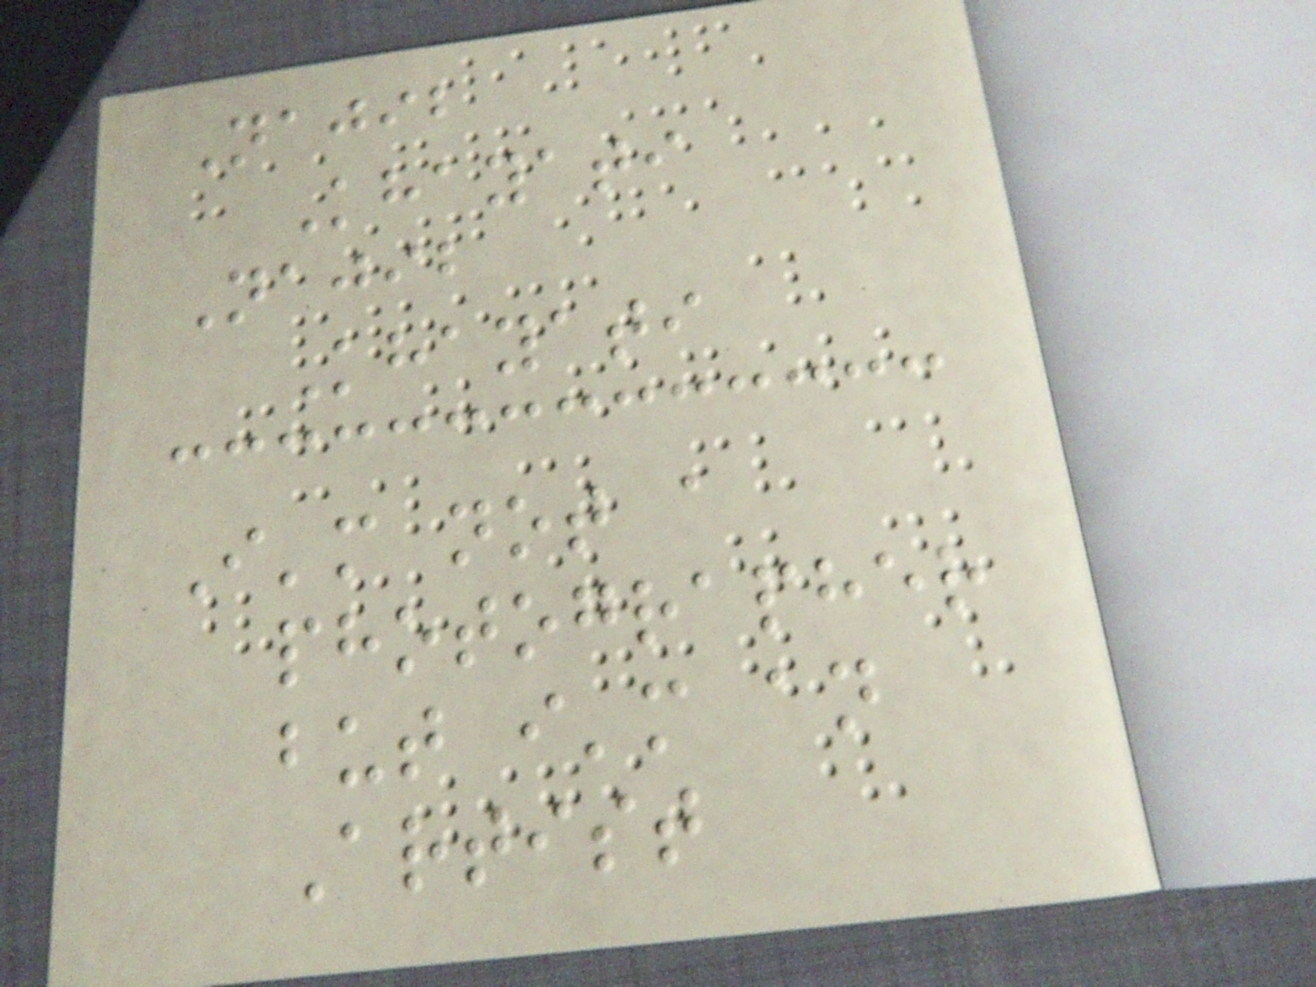Najib
Khayati
Najib
Khayati
I'm not a
photographer
but i'm an
Artist
